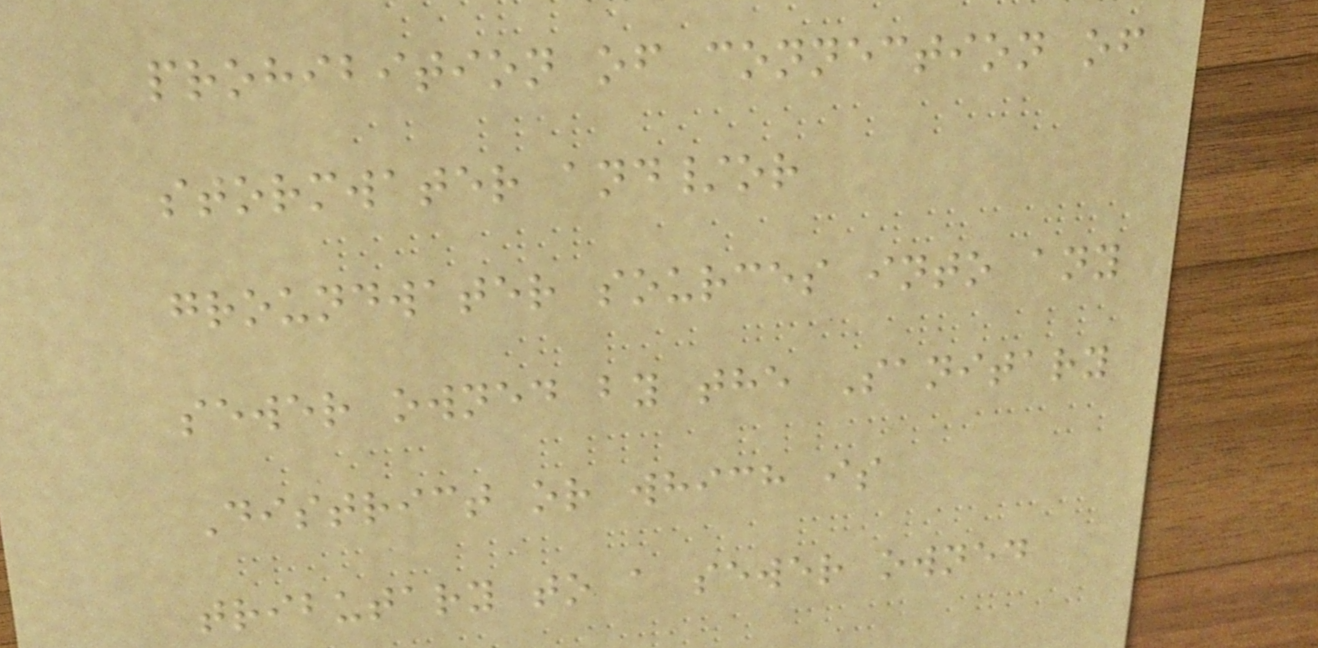prohibition of connection of
stormwater and/or
groundwater sources into any
sewer owned by the Sanitary
District or which is
tributary to a sewer owned
